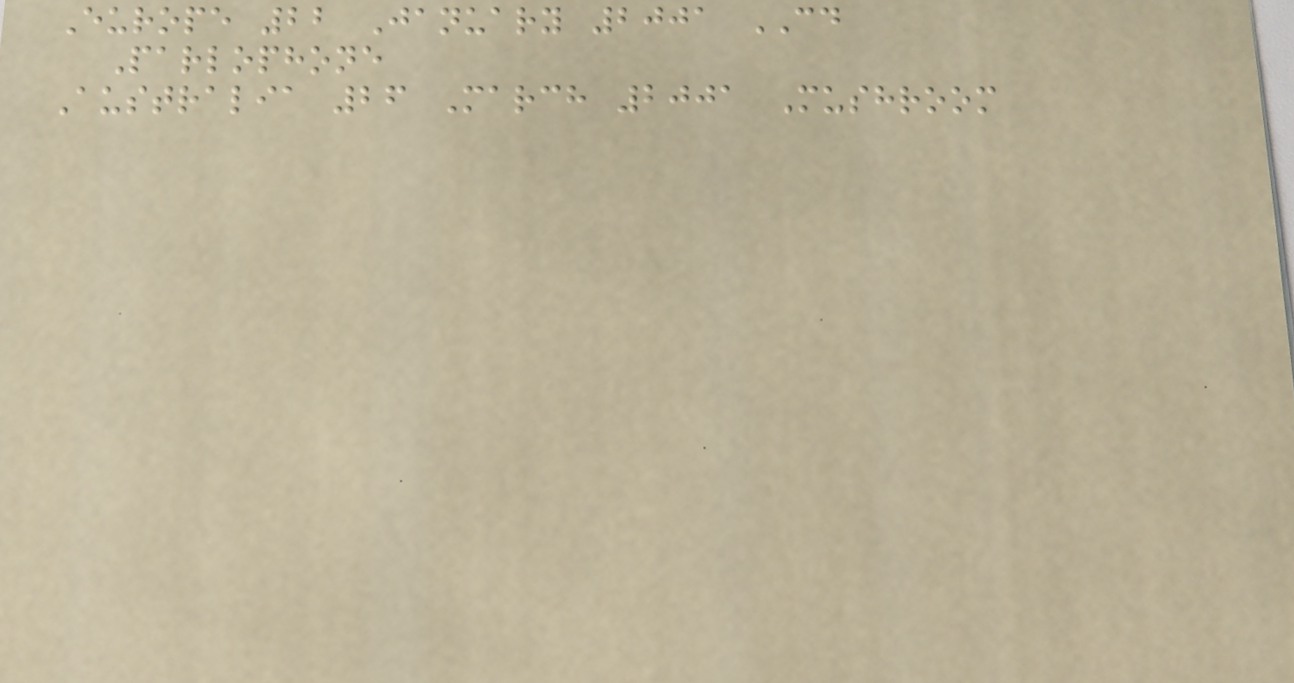Europe 22 January 2001 CD
Parlophone
Australia 26 March 2001 Mushroom
